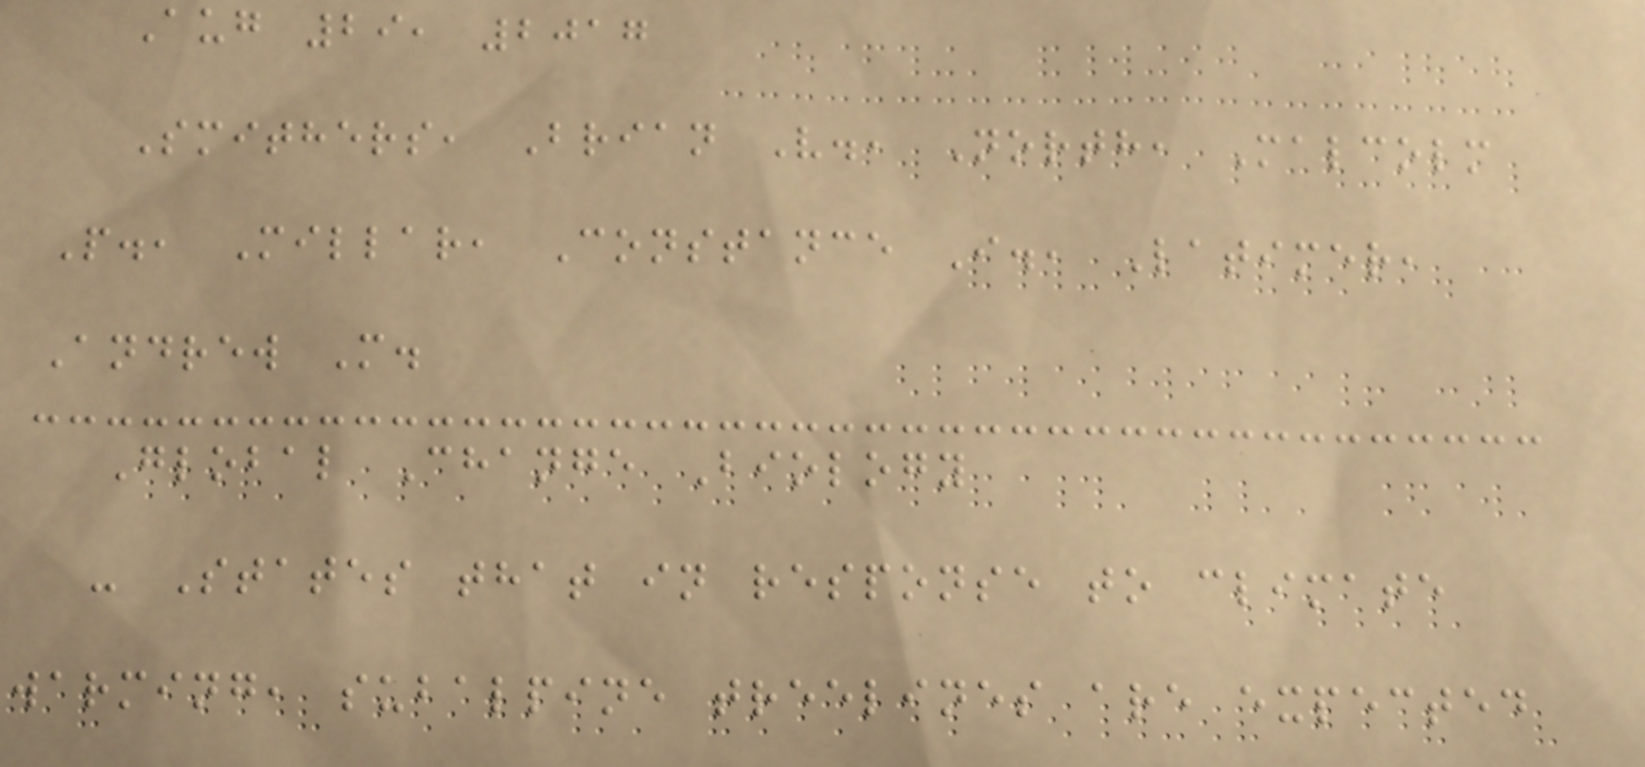Aug 29, 2017
Smithers, Brian V., North, Malcolm
P., Millar, Constance I., Latimer,
Andrew M.
Global Change Biology
- States that in response to climate
warming, subalpine treelines are expected
